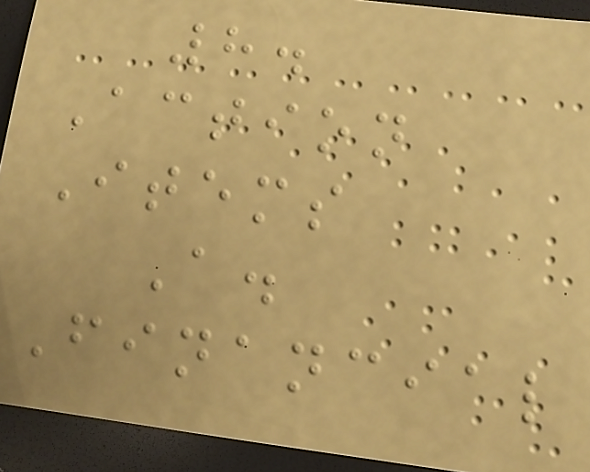8.
Action
Items
A.
Financial
